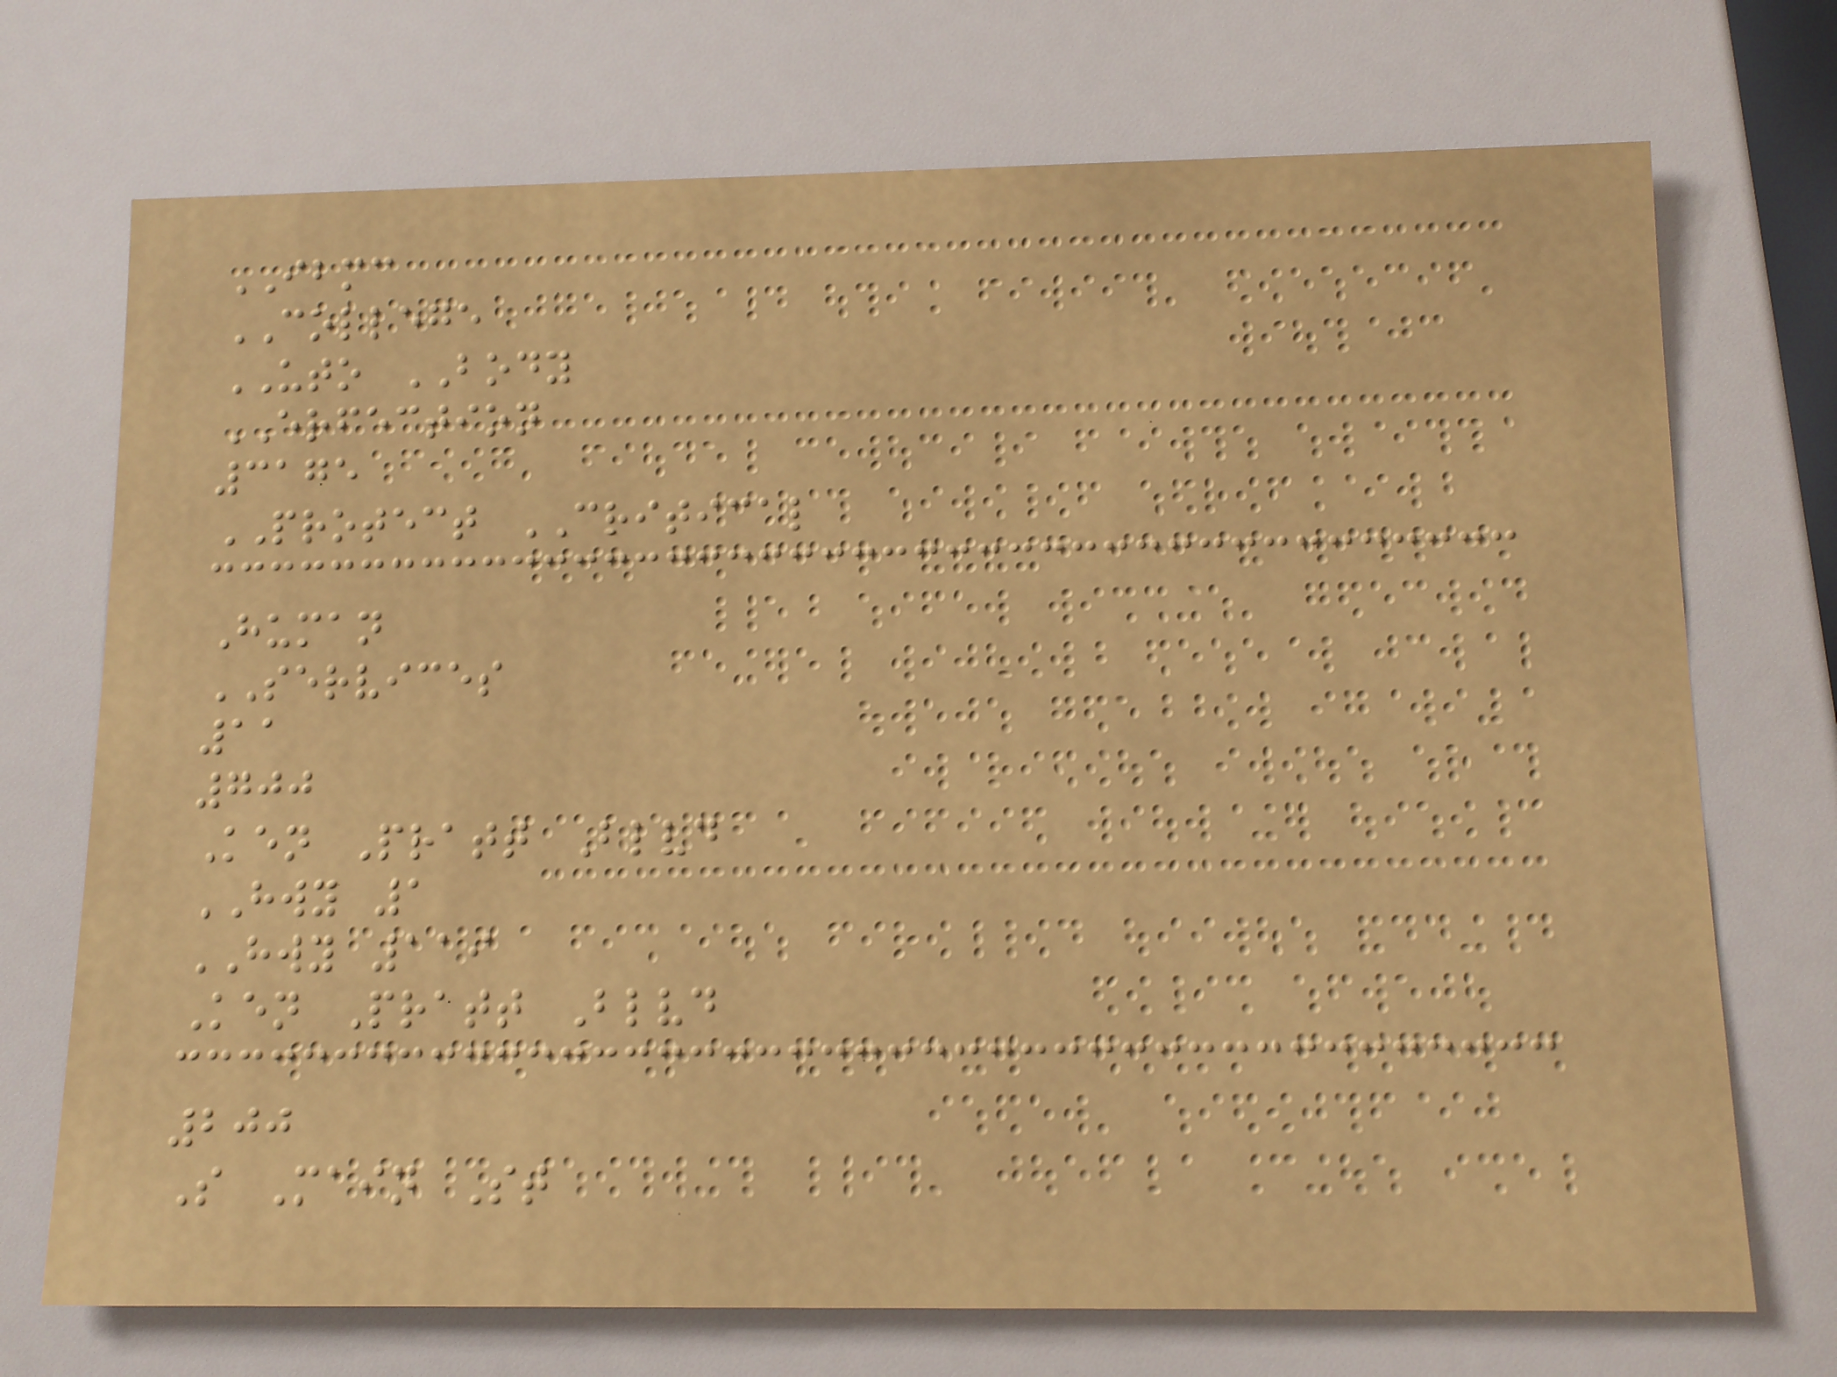IBMC
COLLEGE
UTO BODY
ERFECTION
3175
PROTECT CRITICAL
Human
SERVICES
11
700
Ken Pratt Blvd
HWY 1
HWY 119
Ken Pratt Blvd
200
S Main St
